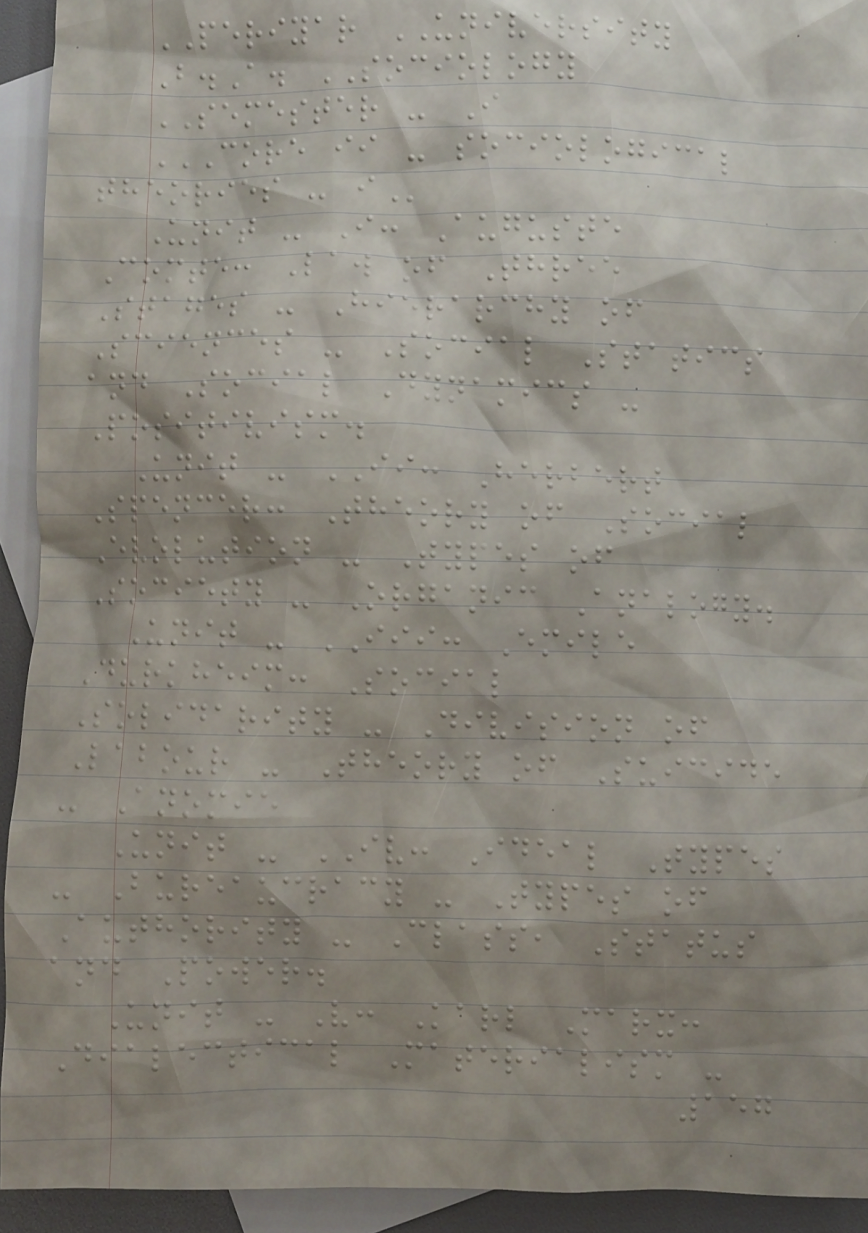PERIYAR UNIVERSITY
B.A. SOCIOLOGY
SEMESTER - I
CORE II - SOCIOLOGICAL
THEORIES - I
Unit - I: Auguste
Comte: Law of Three
Stages - Hierarchy of
Sciences - Social Statics
and Social Dynamics -
Positivism.
Unit - II: Herbert
Spencer: Theory of Social
Evolution - Types of
Society - Organic Analogy.
Unit - III: Emile
Durkheim: Social
Solidarity - Division of
Labour - Theory of Suicide
- Anomie
Unit - IV: Ideal Types
- Bureaucracy - Types of
Authority - Class, Status
and Power.
Unit - V: Karl Marx:
Dialectical Materialism -
157
